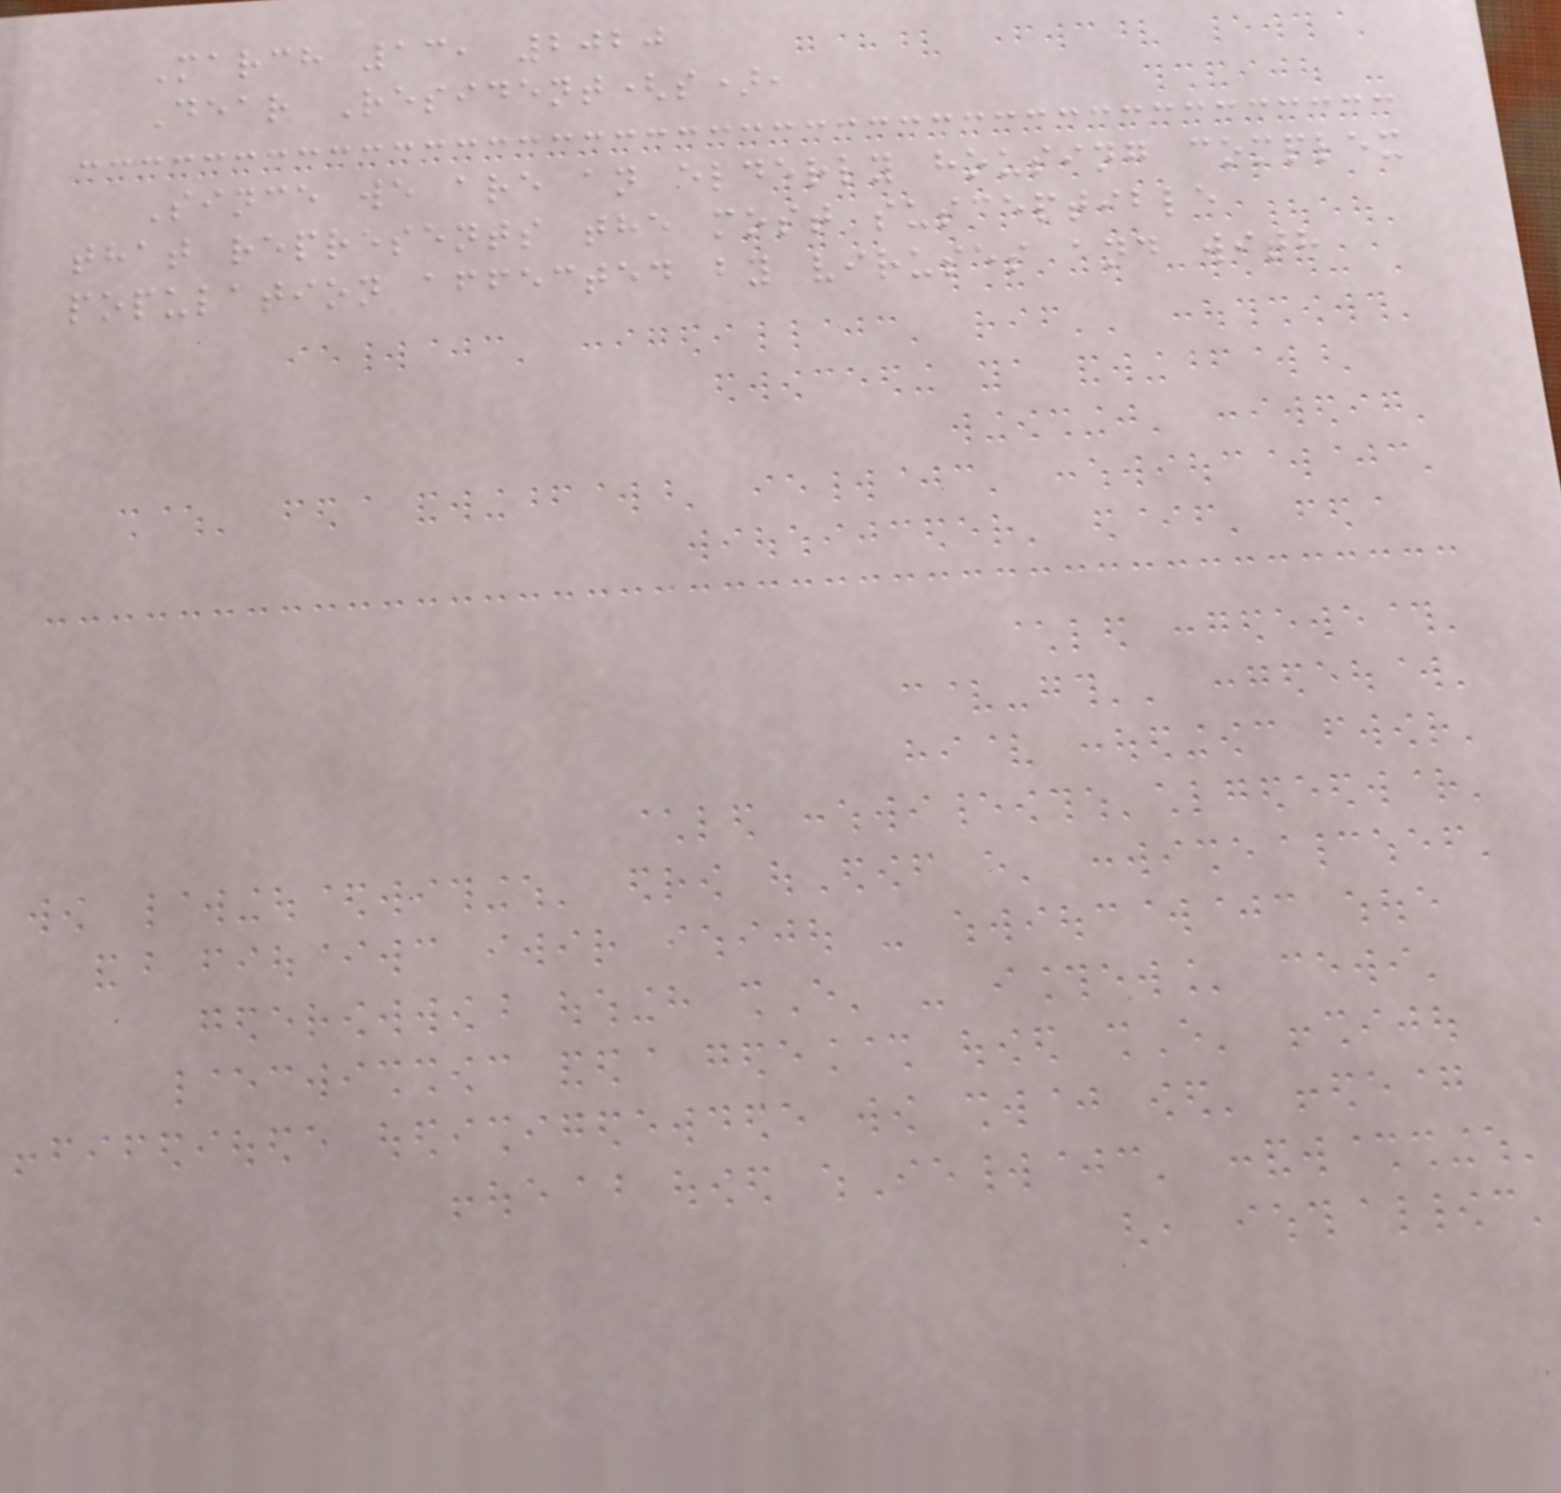March 13, 2020
Dear Resident(s),
Since we are an elderly housing complex
that represents the most susceptible
population affected by viruses and with
